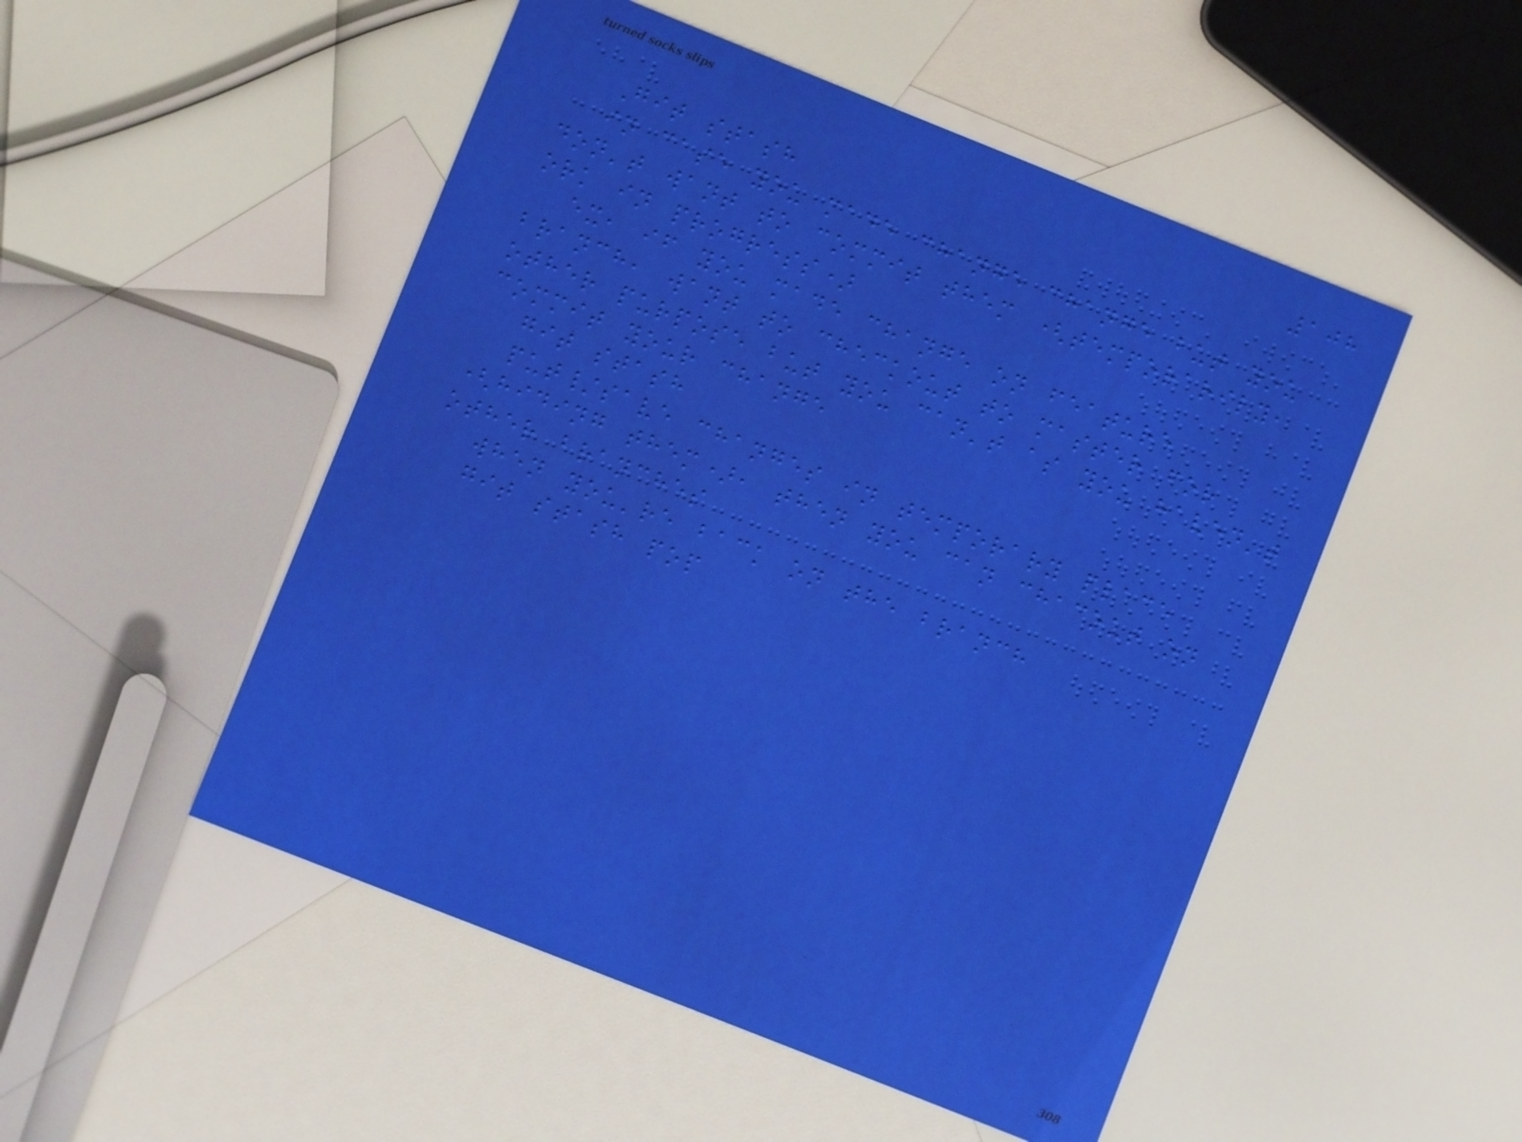108
Git stash
in case you made change change but you
don't want to commit them (temporarily,
ork in progress)
ex, if you made change on feature
branch, want to checkout to master for
other purpose but you can't as you haven't
commit your change
git stash
put/save changes in temporary place
(hiding them), then you can chacout on
other branches
when you're back on the branch
git stash pop
